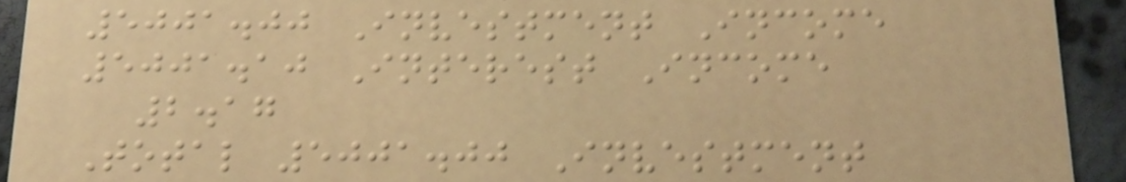5001.00 Investment Income
5001.10 Interest Income
2.17
Total 5001.00 Investment
